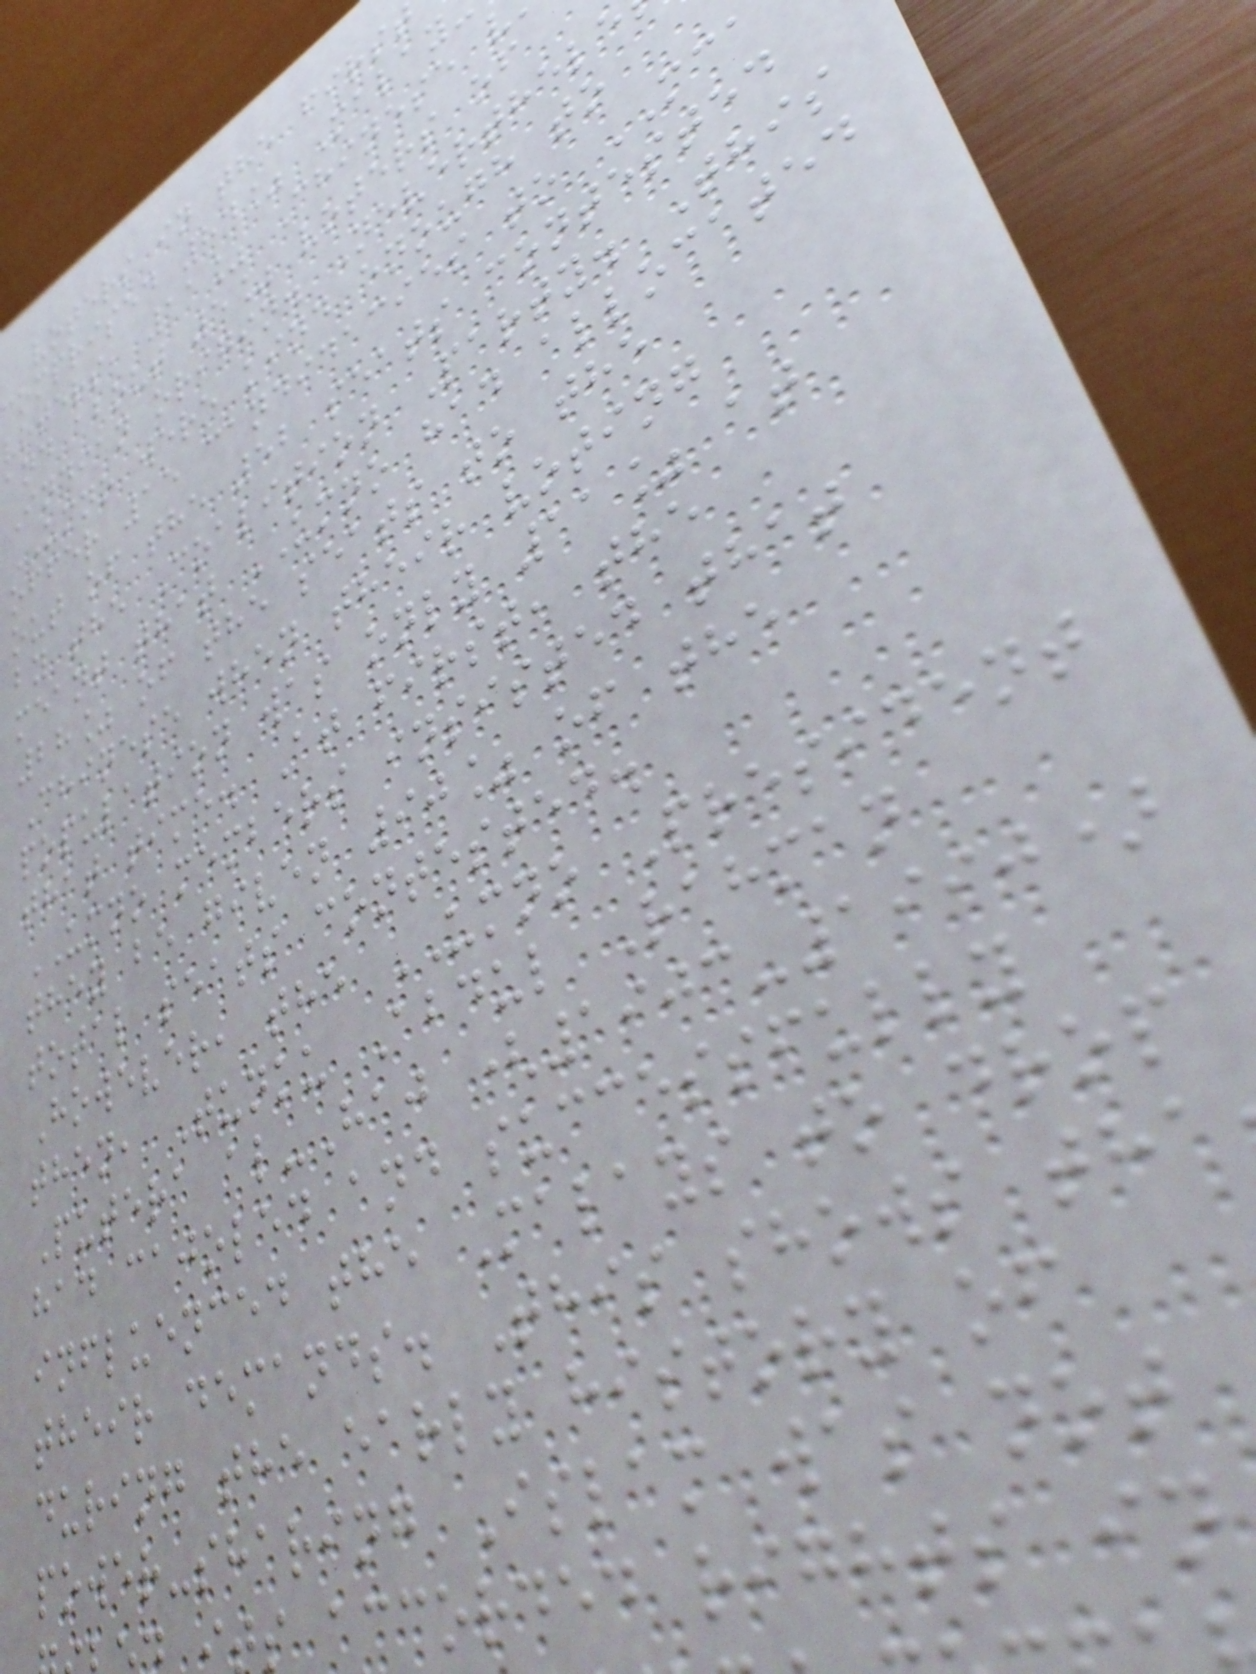voters in the first
comprised 84% Malay
voters, 11% Chinese v
and about 5% voters of
Indian origin. Neverthele
UMNO were kind enough to
offer 15 candidacies to MCA
out of the 52 seats contested
by the Coalition Party. This
meant that UMNO had allocated
28% of the seats to the
Chinese when their voting
population was only 11% at
that time. At first, the
UMNO members insisted that
they be given 90% of the
total seats contested.
However, the UMNO President
then, Tunku Abdul Rahman
Putera al-Haj (1903-1990)
had cajoled and successfully
influenced the Malays to drop
their demands. This shows tha
during the early history of
power-sharing Islam was not
s accorded rights in
